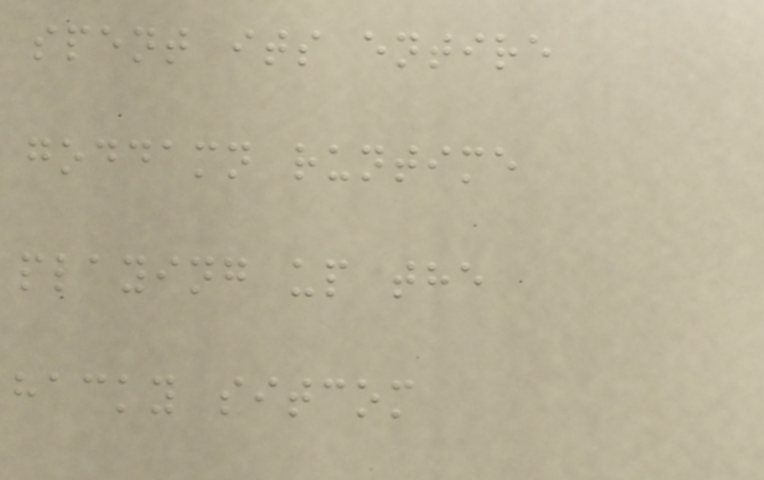spent its entire
goddamn runtime
playing up the
hacky sitcom
